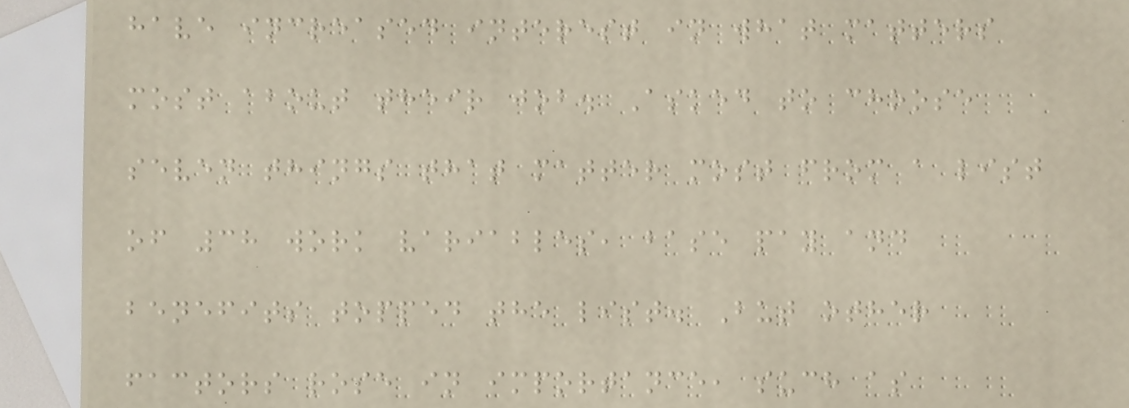have increased interest in what matters
most about their job. Asked to choose
seven things that matter most from a list
of 38 work variables, base pay and
benefits topped the list. But other
factors rose in importance, such as
